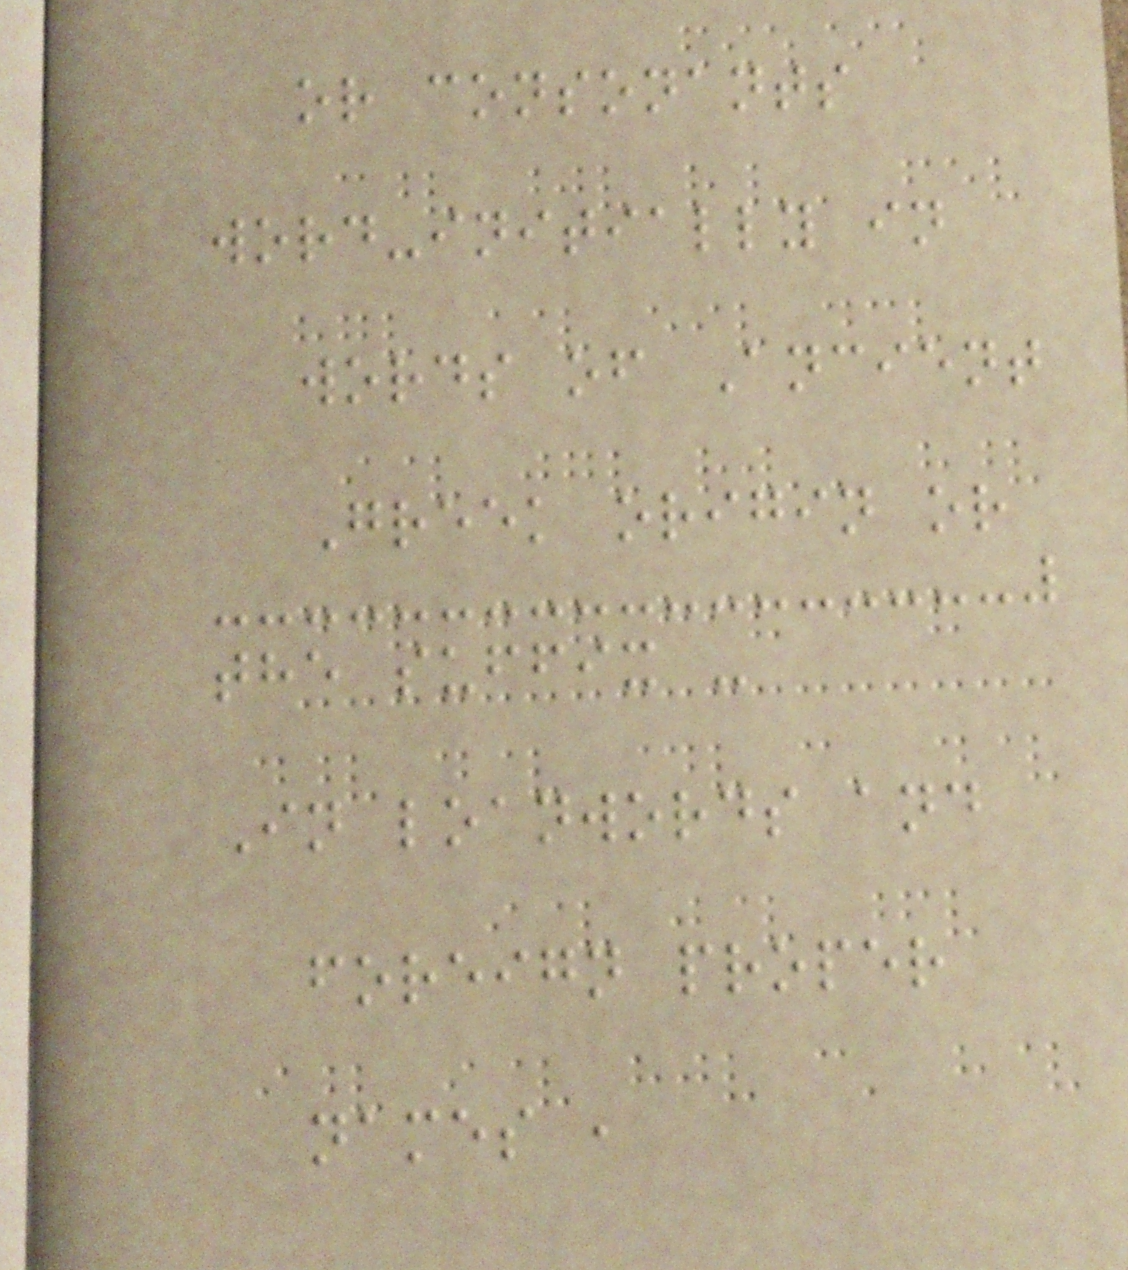or consonants
word-initially in
words of Ancient
Greek origin or
the suffix -
In loanwords and
foreign proper
names ,
